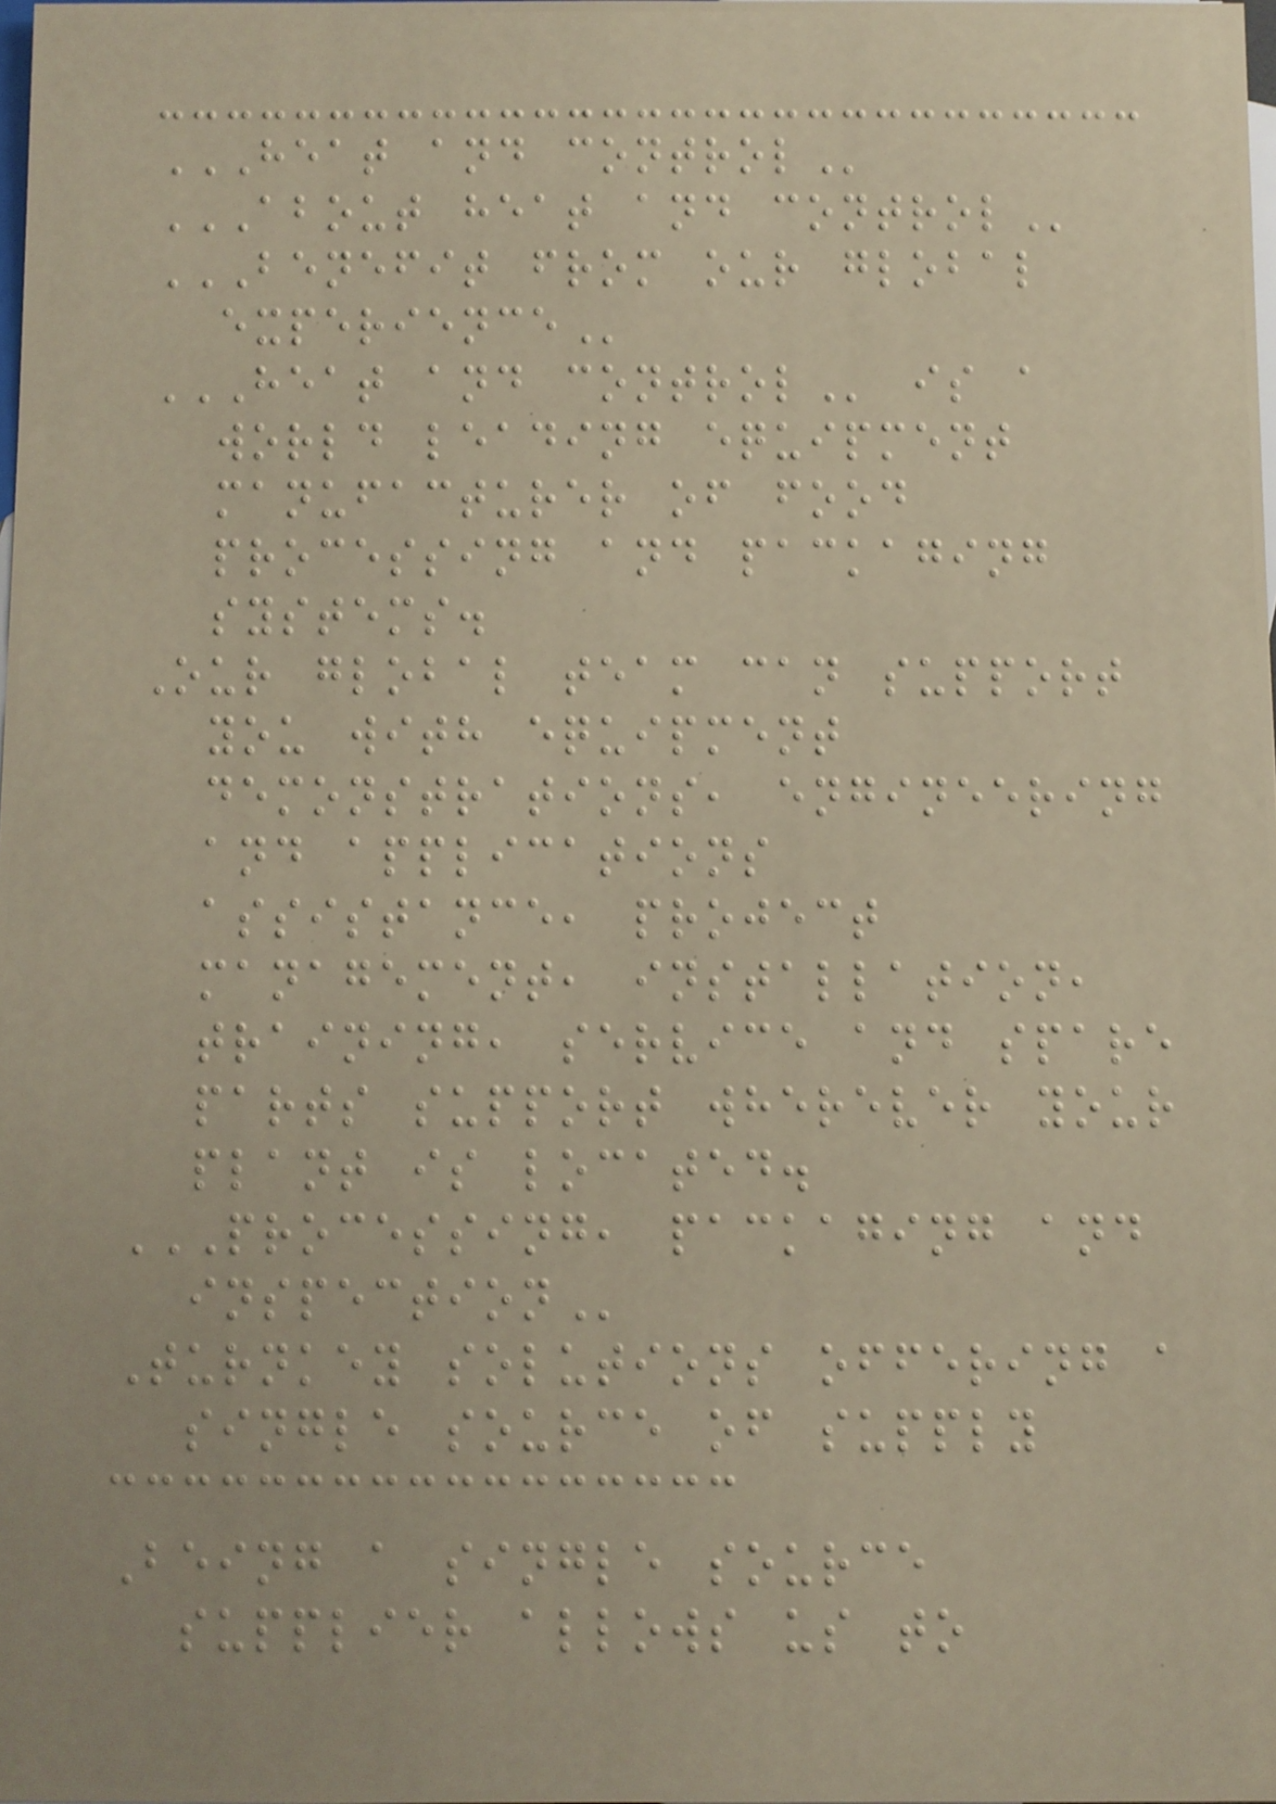HEAT AND CONTROL
ABOUT HEAT AND CONTROL
BENEFIT FROM OUR GLOBAL
EXPERIENCE
HEAT AND CONTROL is a
world leading equipment
manufacturer of food
processing and packaging
systems.
Our global team can support
you with equipment
demonstrations, engineering
and applications
assistance, project
management, installation,
training, service and spare
parts support wherever your
plant is located.
PROCESSING, PACKAGING AND
INSPECTION
Turnkey solutions offering a
single source of supply
Being a single source
supplier allows us to
